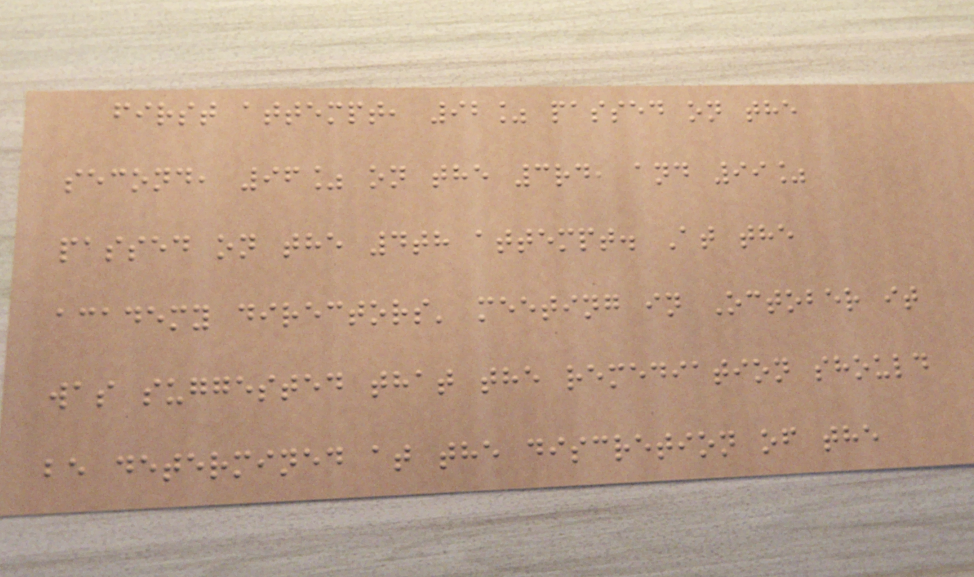first attempt, 92% passed on the
second, 96% on the 3rd, and 99%
passed on the 4th attempt. At the
academy directors' meeting in October it
was suggested that the remediation should
be determined at the discretion of the
